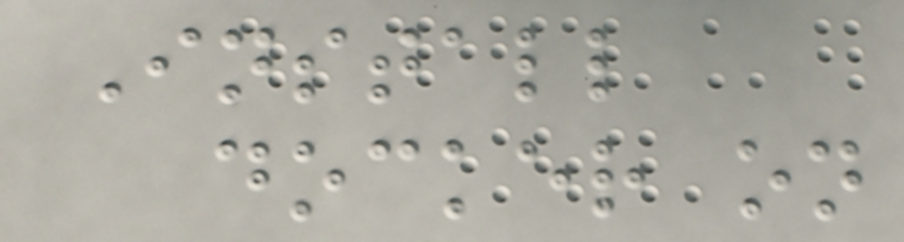Install
docker on
